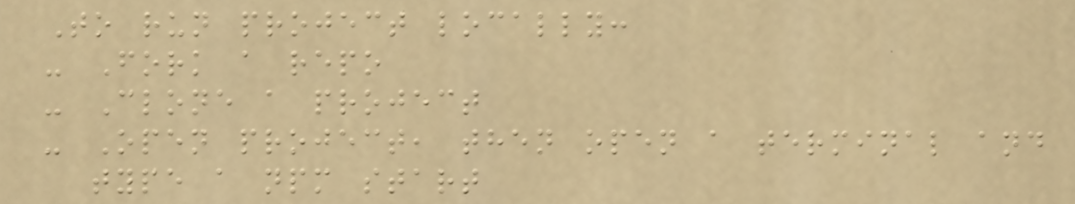To run project locally:
- Fork a repo
- Clone a project
- Open project, then open a terminal and
type a npm start
